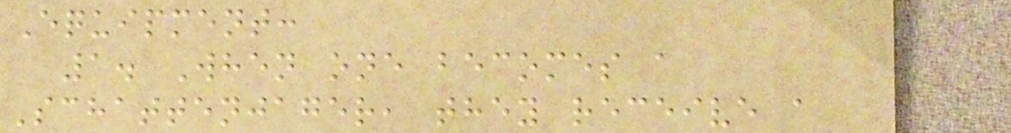Equipment:
1. When one becomes a
Schattenjager, they receive a
